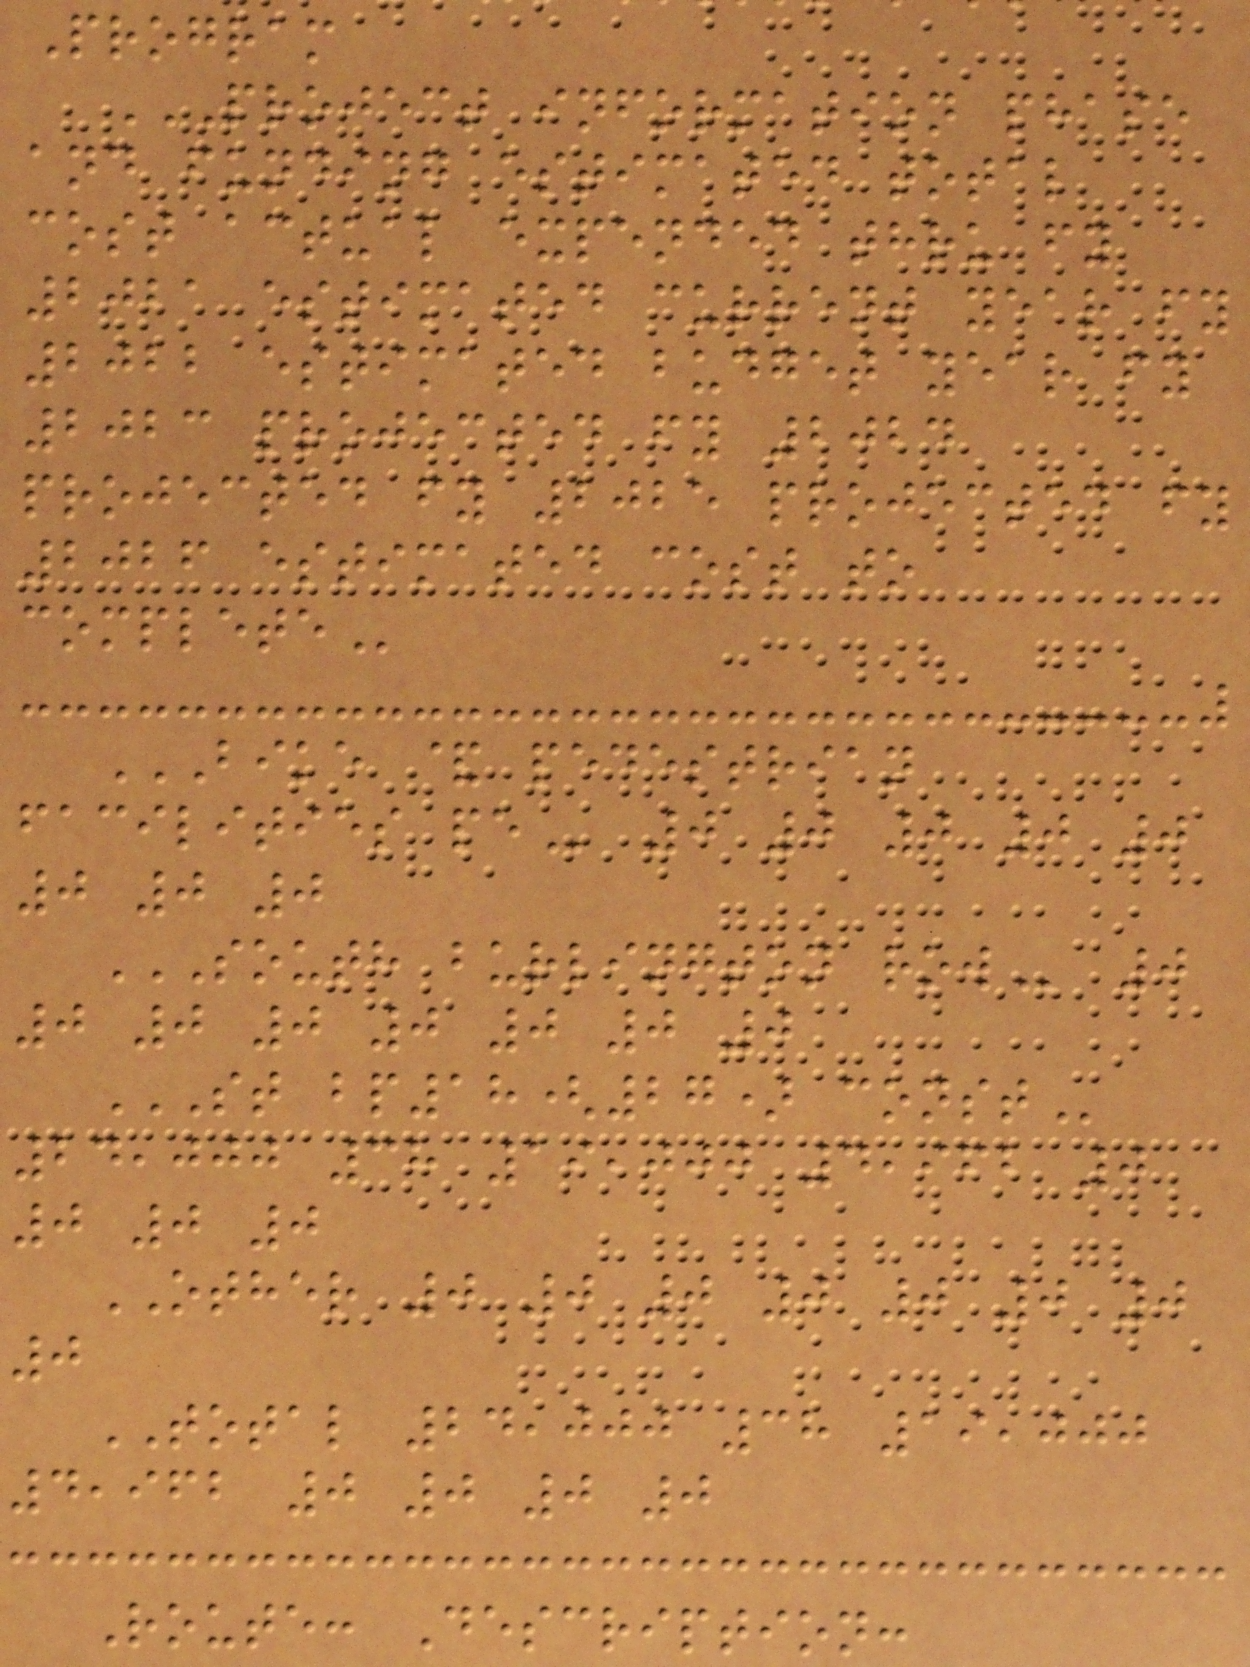Program
PROJECT INFORMATION PHASE
and funding estimated total
cost actual expended thru fy
2021 estimated current year fy
2022 estimated budget year fy
2023 projected fy 2024
projected fy 2025 projected fy
2026 estimated cost to
BIKE & PEDESTRIAN
facilities
0 0 0
SOUTH BURLINGTON ROW 0
0 0 0 0 0 0 0
ST BP18(27) CONST
24,000 38 19,000 4,962 0
0 0 0
OTHER 0 0 0 0 0 0 0
0
TOTAL 24,000 38 19,000
4,962 0 0 0 0
Route: Description:
